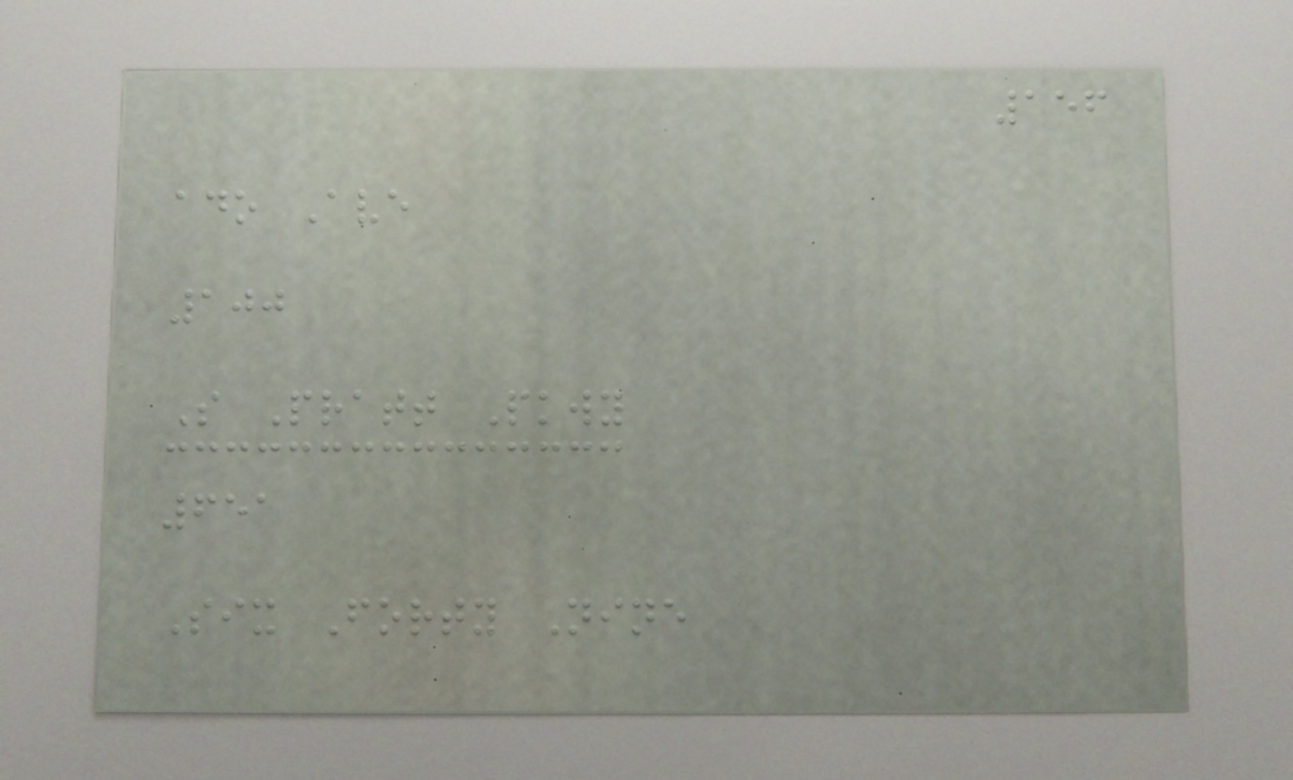156
ado Ave
100
S Pratt Pkwy
651
Six Forty Nine
